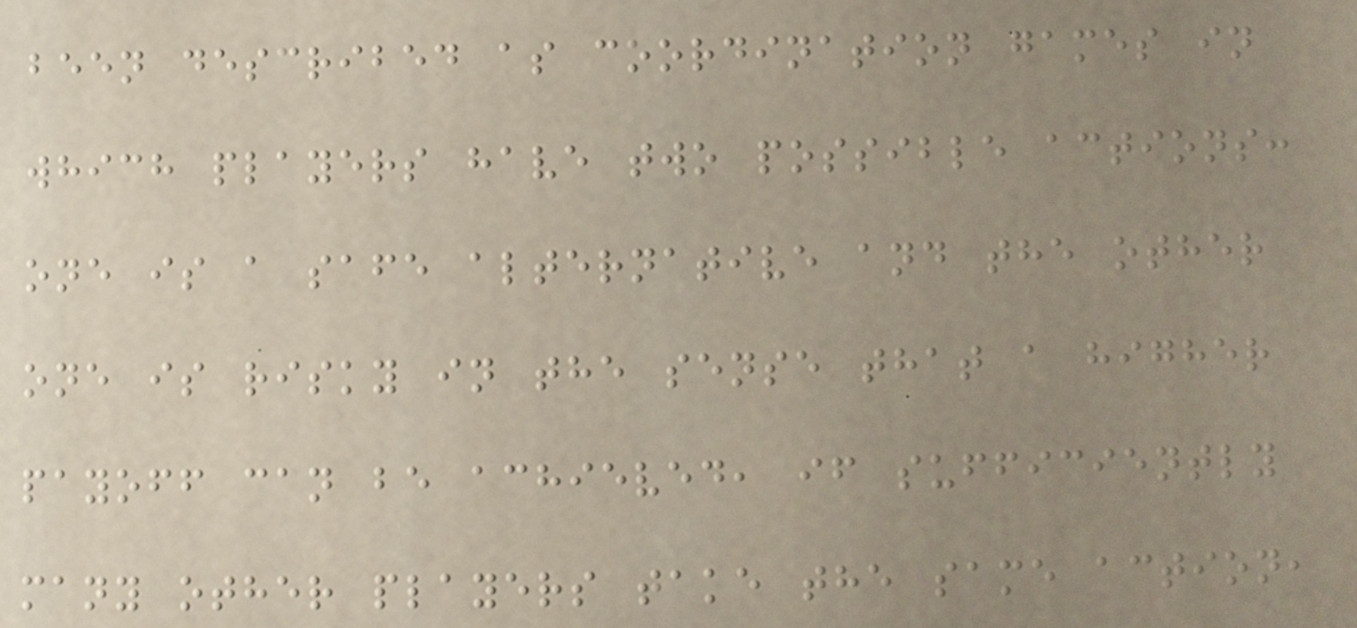been described as coordination games in
which players have two possible actions:
one is a safe alternative and the other
one is risky in the sense that a higher
payoff can be achieved, if sufficiently
many other players take the same action,
